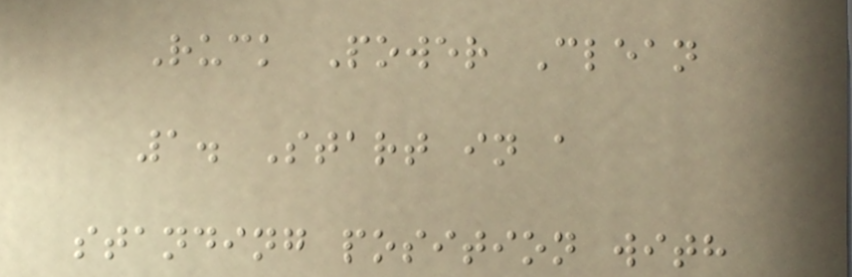Ruck Power Clean
1. Start in a
standing position with
